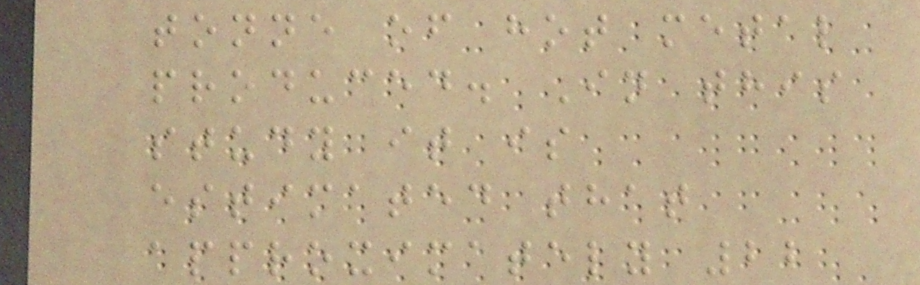tonne of hot metal
produced. In this
study it is
estimated that
approximately 22
